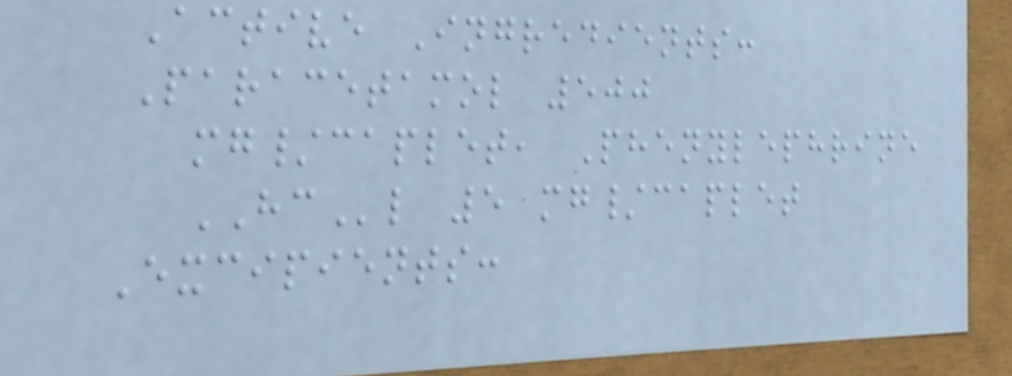Active Ingredients:
Paracetamol 500
mg/caplet, Phenylephrine
HCl 5 mg/caplet
Excipients:
